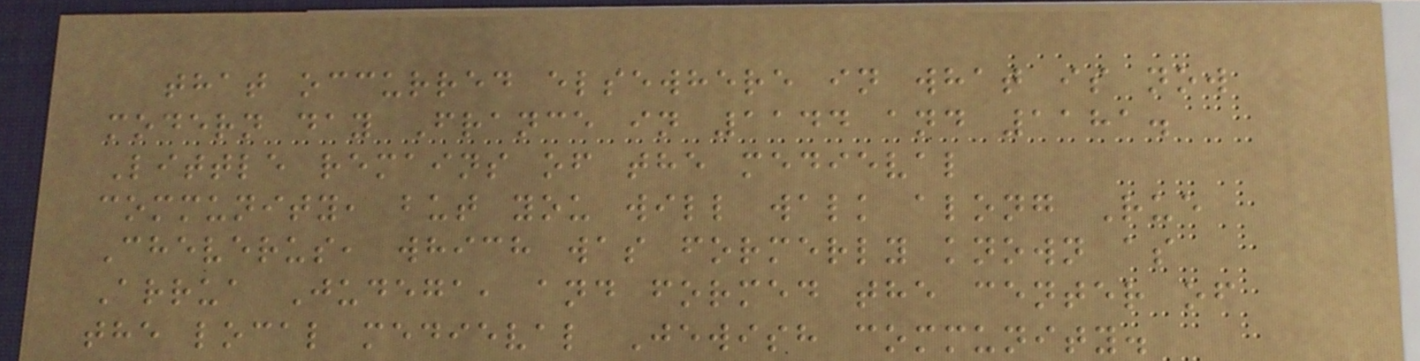that occurred elsewhere in what is now
modern day France in 1144 and 1181.
Little remains of the medieval
community, but you will walk along Rue
Cheverus, which was formerly known as
Arrua Judega, and formed the center of
the local medieval Jewish community.
